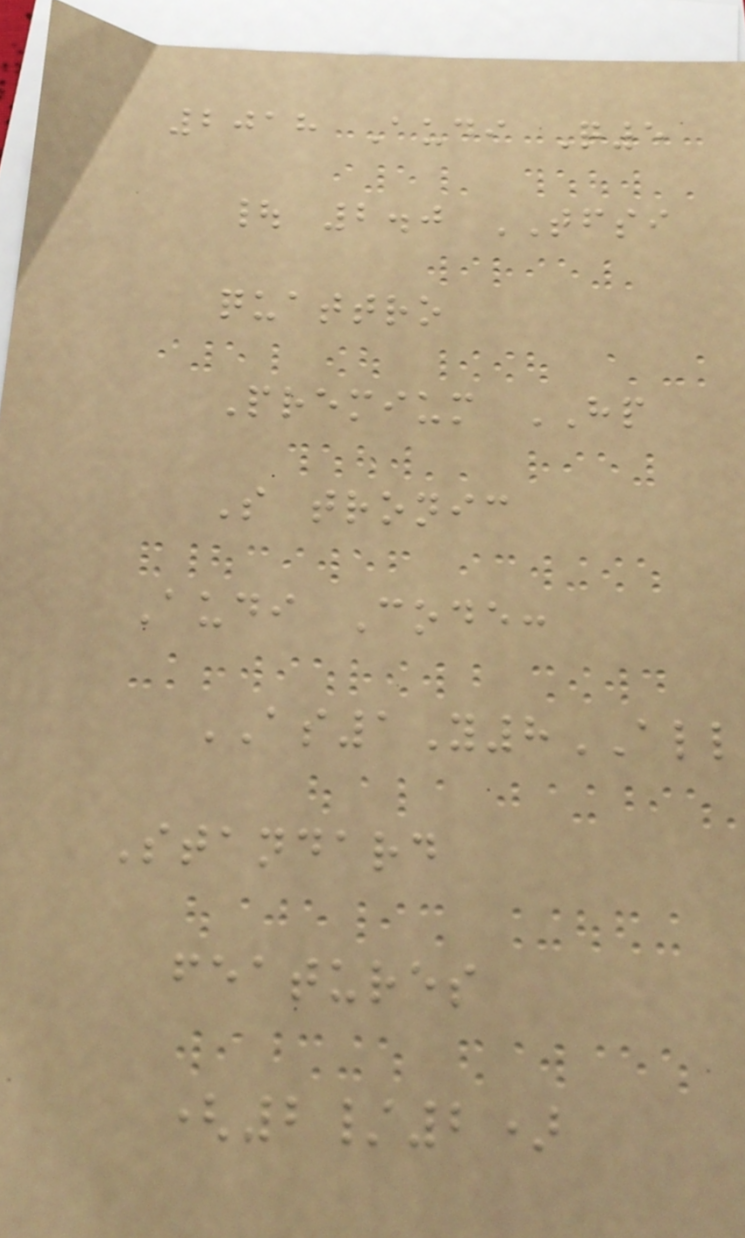2018 Audi Q5
| 2.0 TFSI
quattro
Premium HP
S tronic
Audi Code:
AS1Y8ALL
Standard
features
(2/2)
